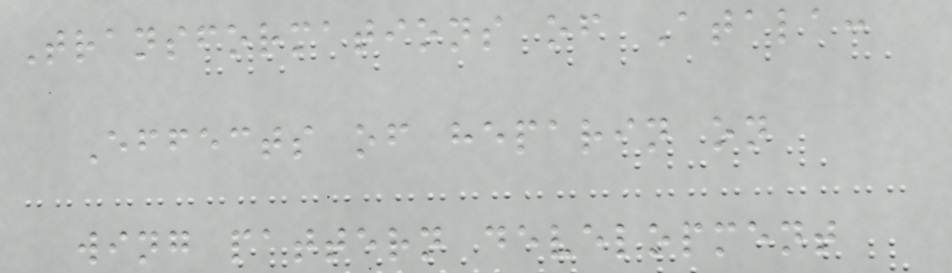Transformations of Atala:
Effects of heparin on
wing pattern development
